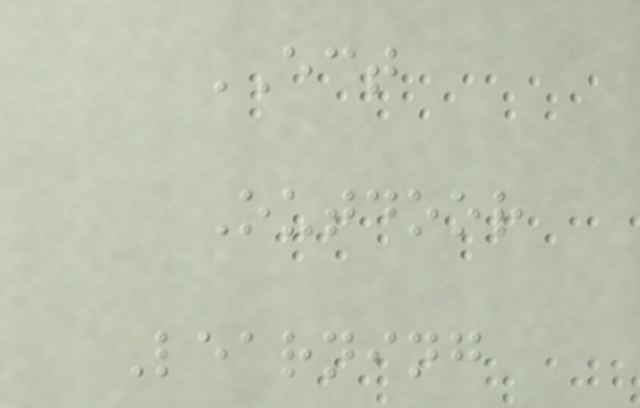ECT
Outdoor
Learning
